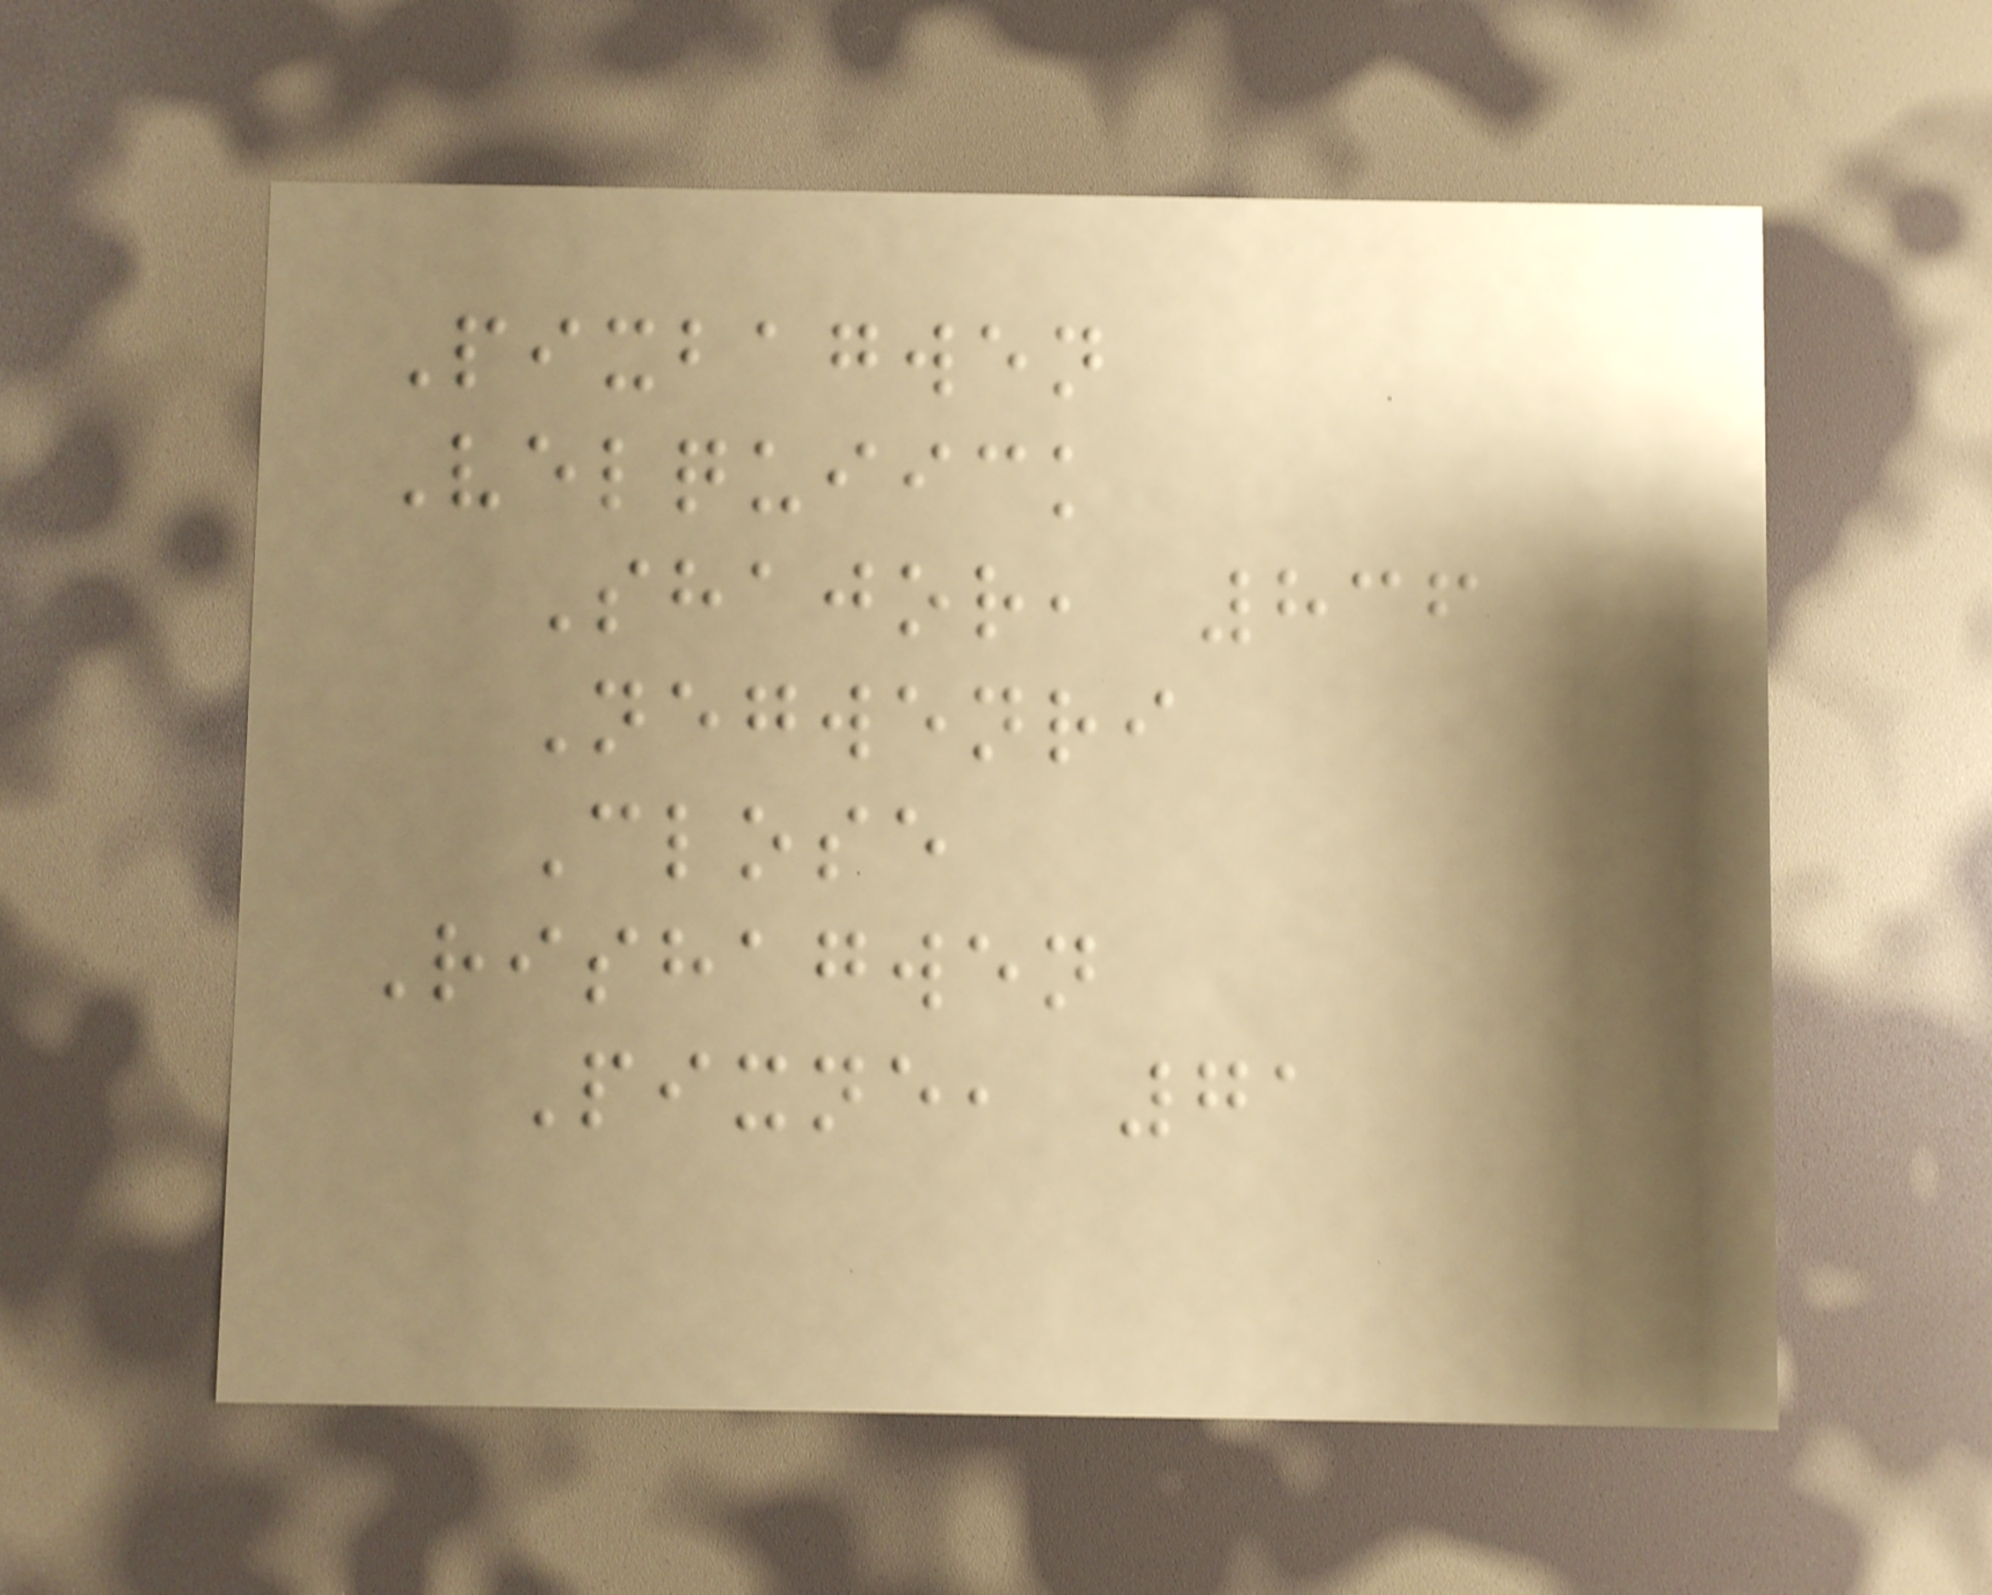Pixbagwen
Velquiick
Shajor, 836
Negwenri
Close
Rishagwen
Pixne, 71
